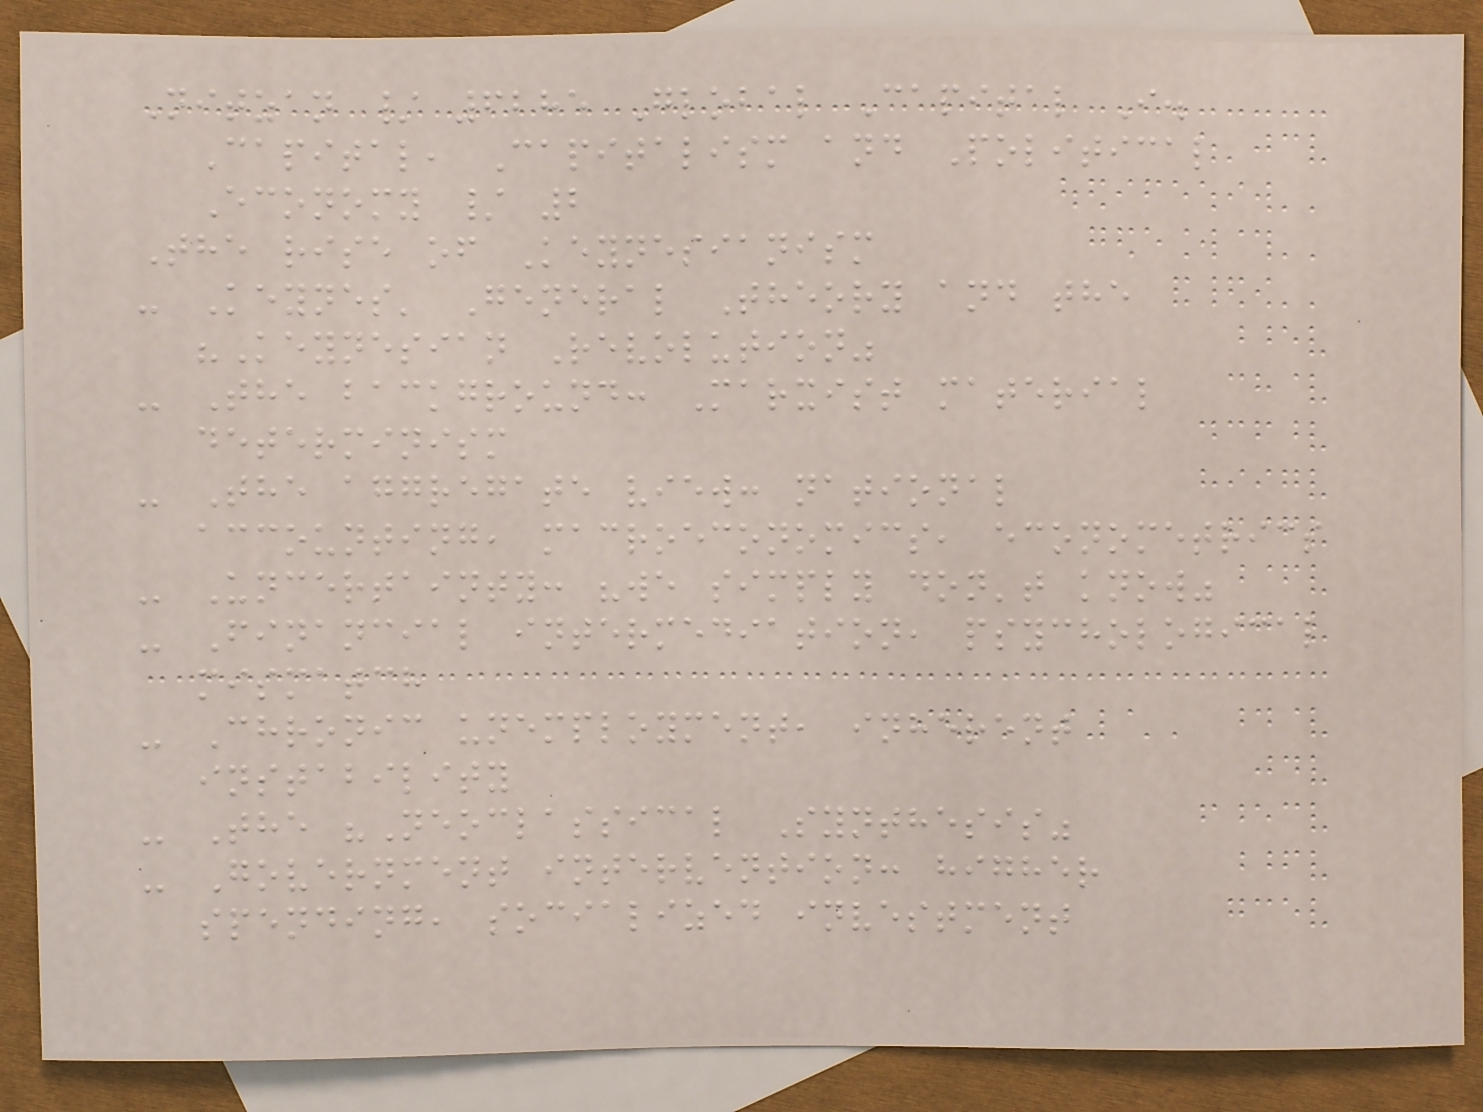Nitzan / 6285 Global Capital I.
Capital, Capitalism and Political
Economy / 2
The rise of Keynesianism
- Keynes' General Theory and the
"Keynesian Revolution"
- The background: Marxist material
determinism
- The aggregate view: national
accounting, macroeconomics, econometrics
- Uncertainty: "we simply don't know"
- Financial intermediation, psychological
mismatch
- Chronic unemployment, inherent
instability
- The "Neoclassical Synthesis"
- Government intervention: higher
spending, socialized investment
